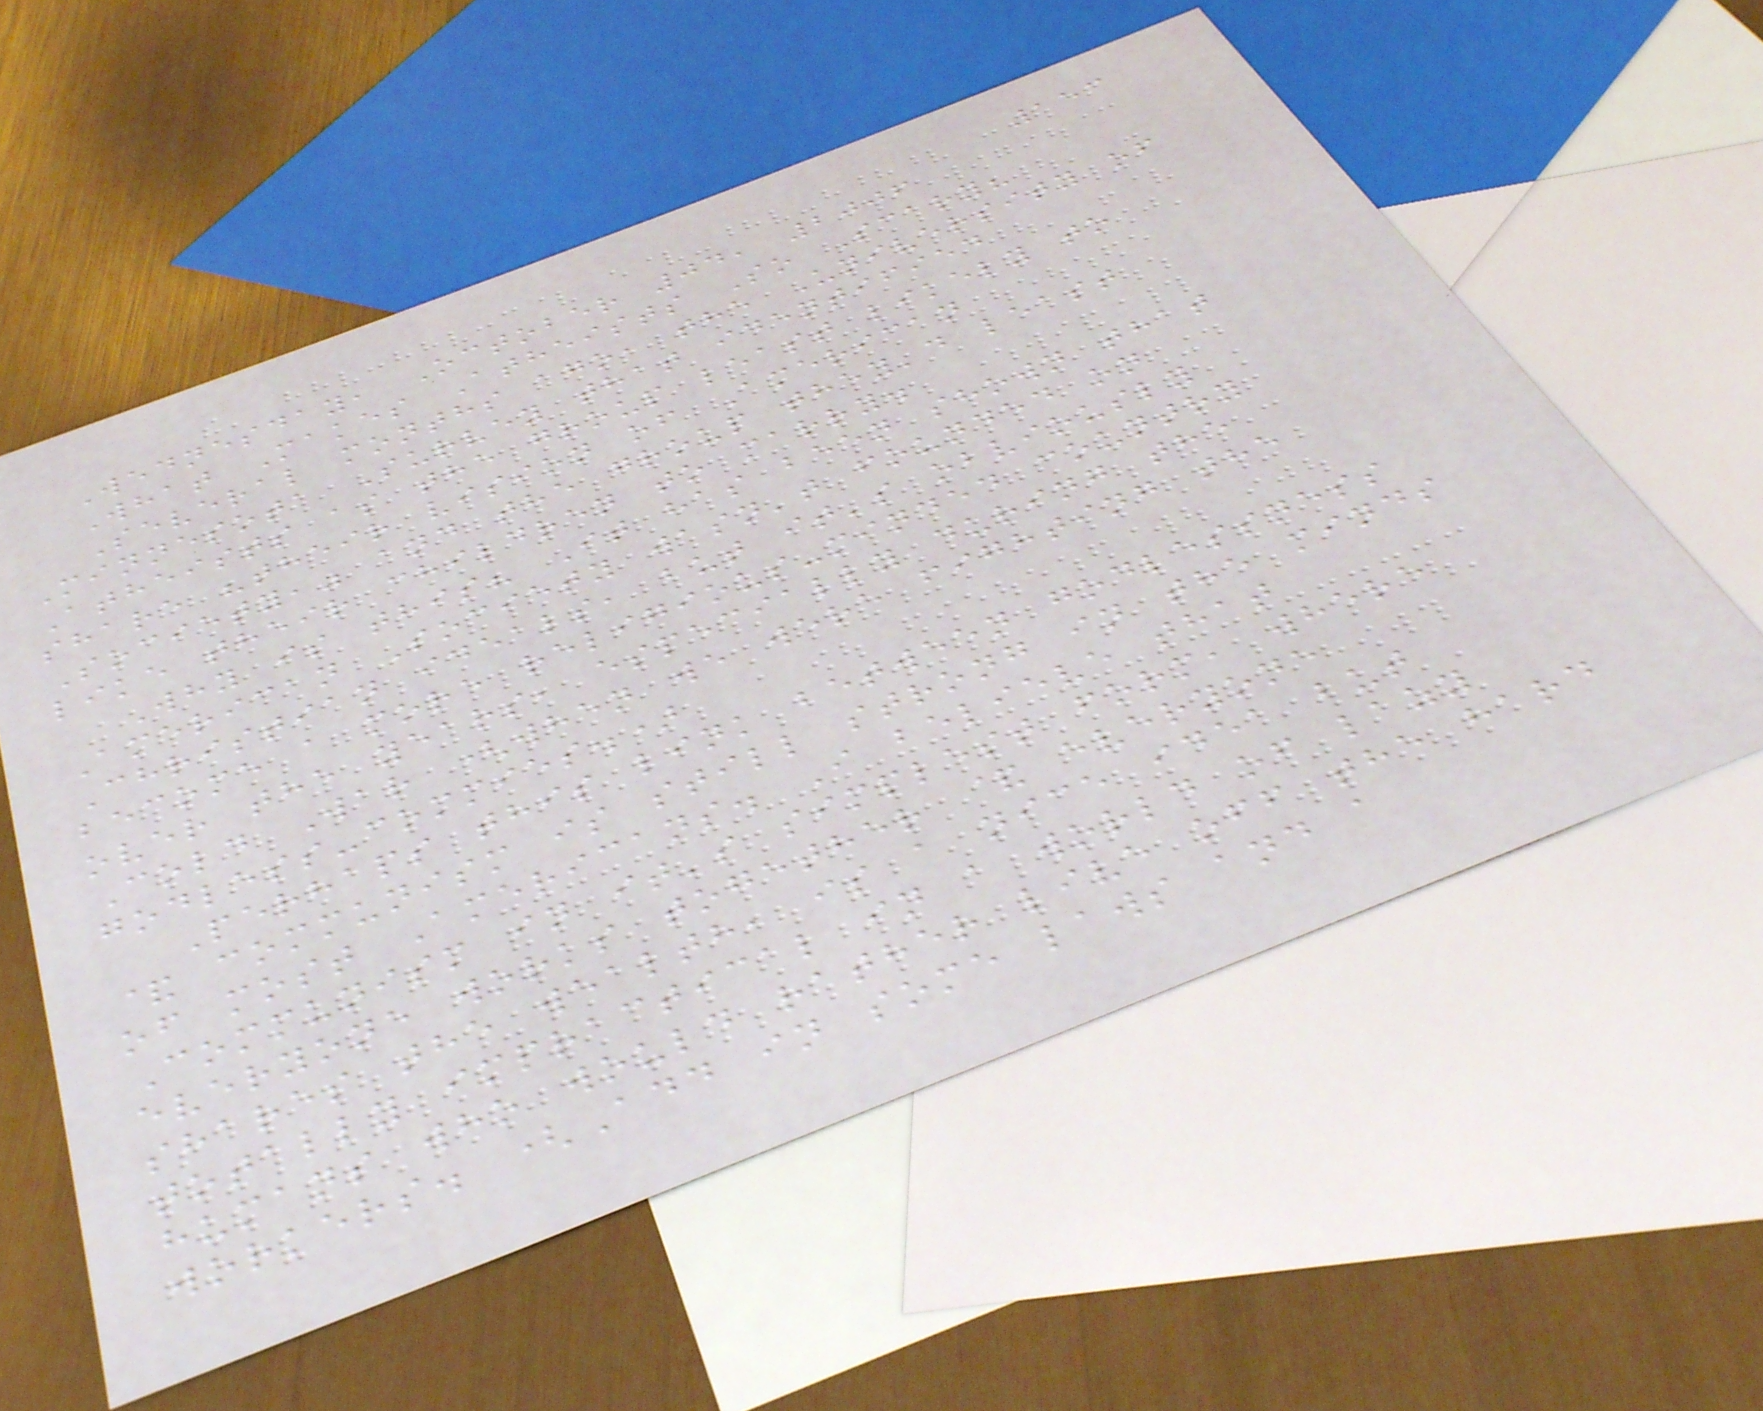153
Wednesday, October 04, 2006
What Makes Atheists So Scary?
Several months ago, the University of
Minnesota Survey that identified
Atheists as the group least likely to
share "their vision of American
Society," and the group they'd least
like their children to marry.
Why is this? It has been shown that
American Society wasn't founded on
Christian ideals, but it's obviously
become a more religious-minded country
over the years, especially during the
Cold War (when we were fighting the
godless-commies.)
Perhaps this link between godlessness
& communism is still strong in the minds
of most Americans. I believe that
Communism in it's simplest form, where
everyone works together & everyone
shares the wealth, is a nice idea but
totally impractical in a world of lazy
humans who would rather live off the hard
workers. (Add in some laws and a
